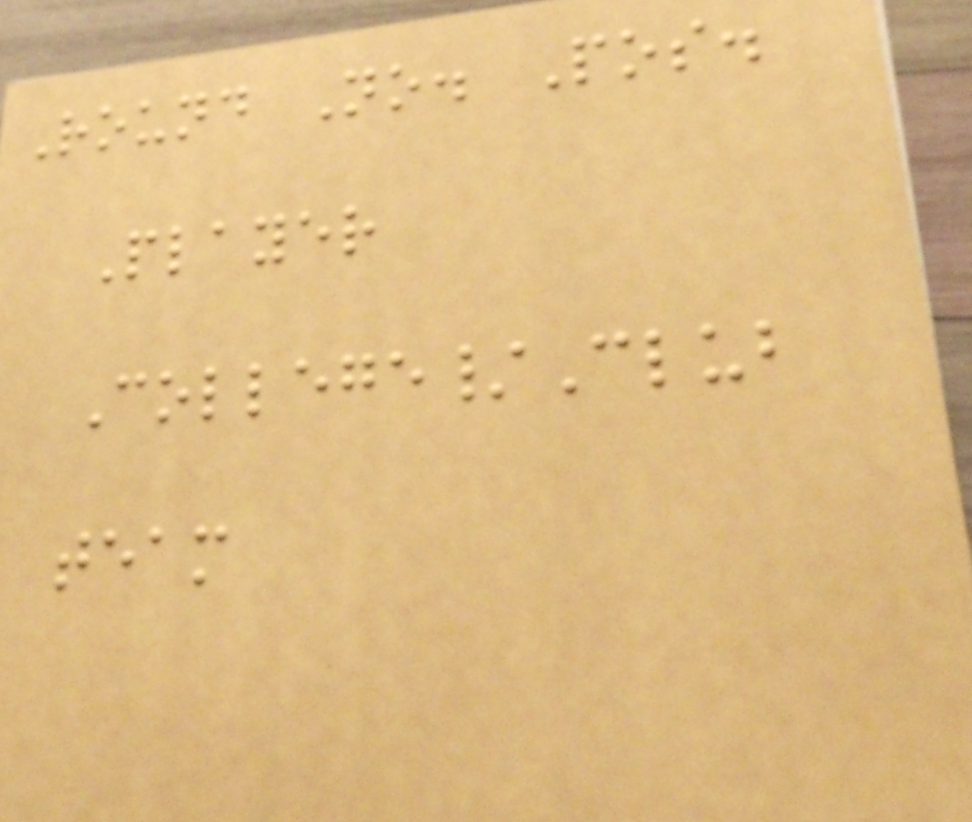Round No. Pos.
Player
College/Club
team
